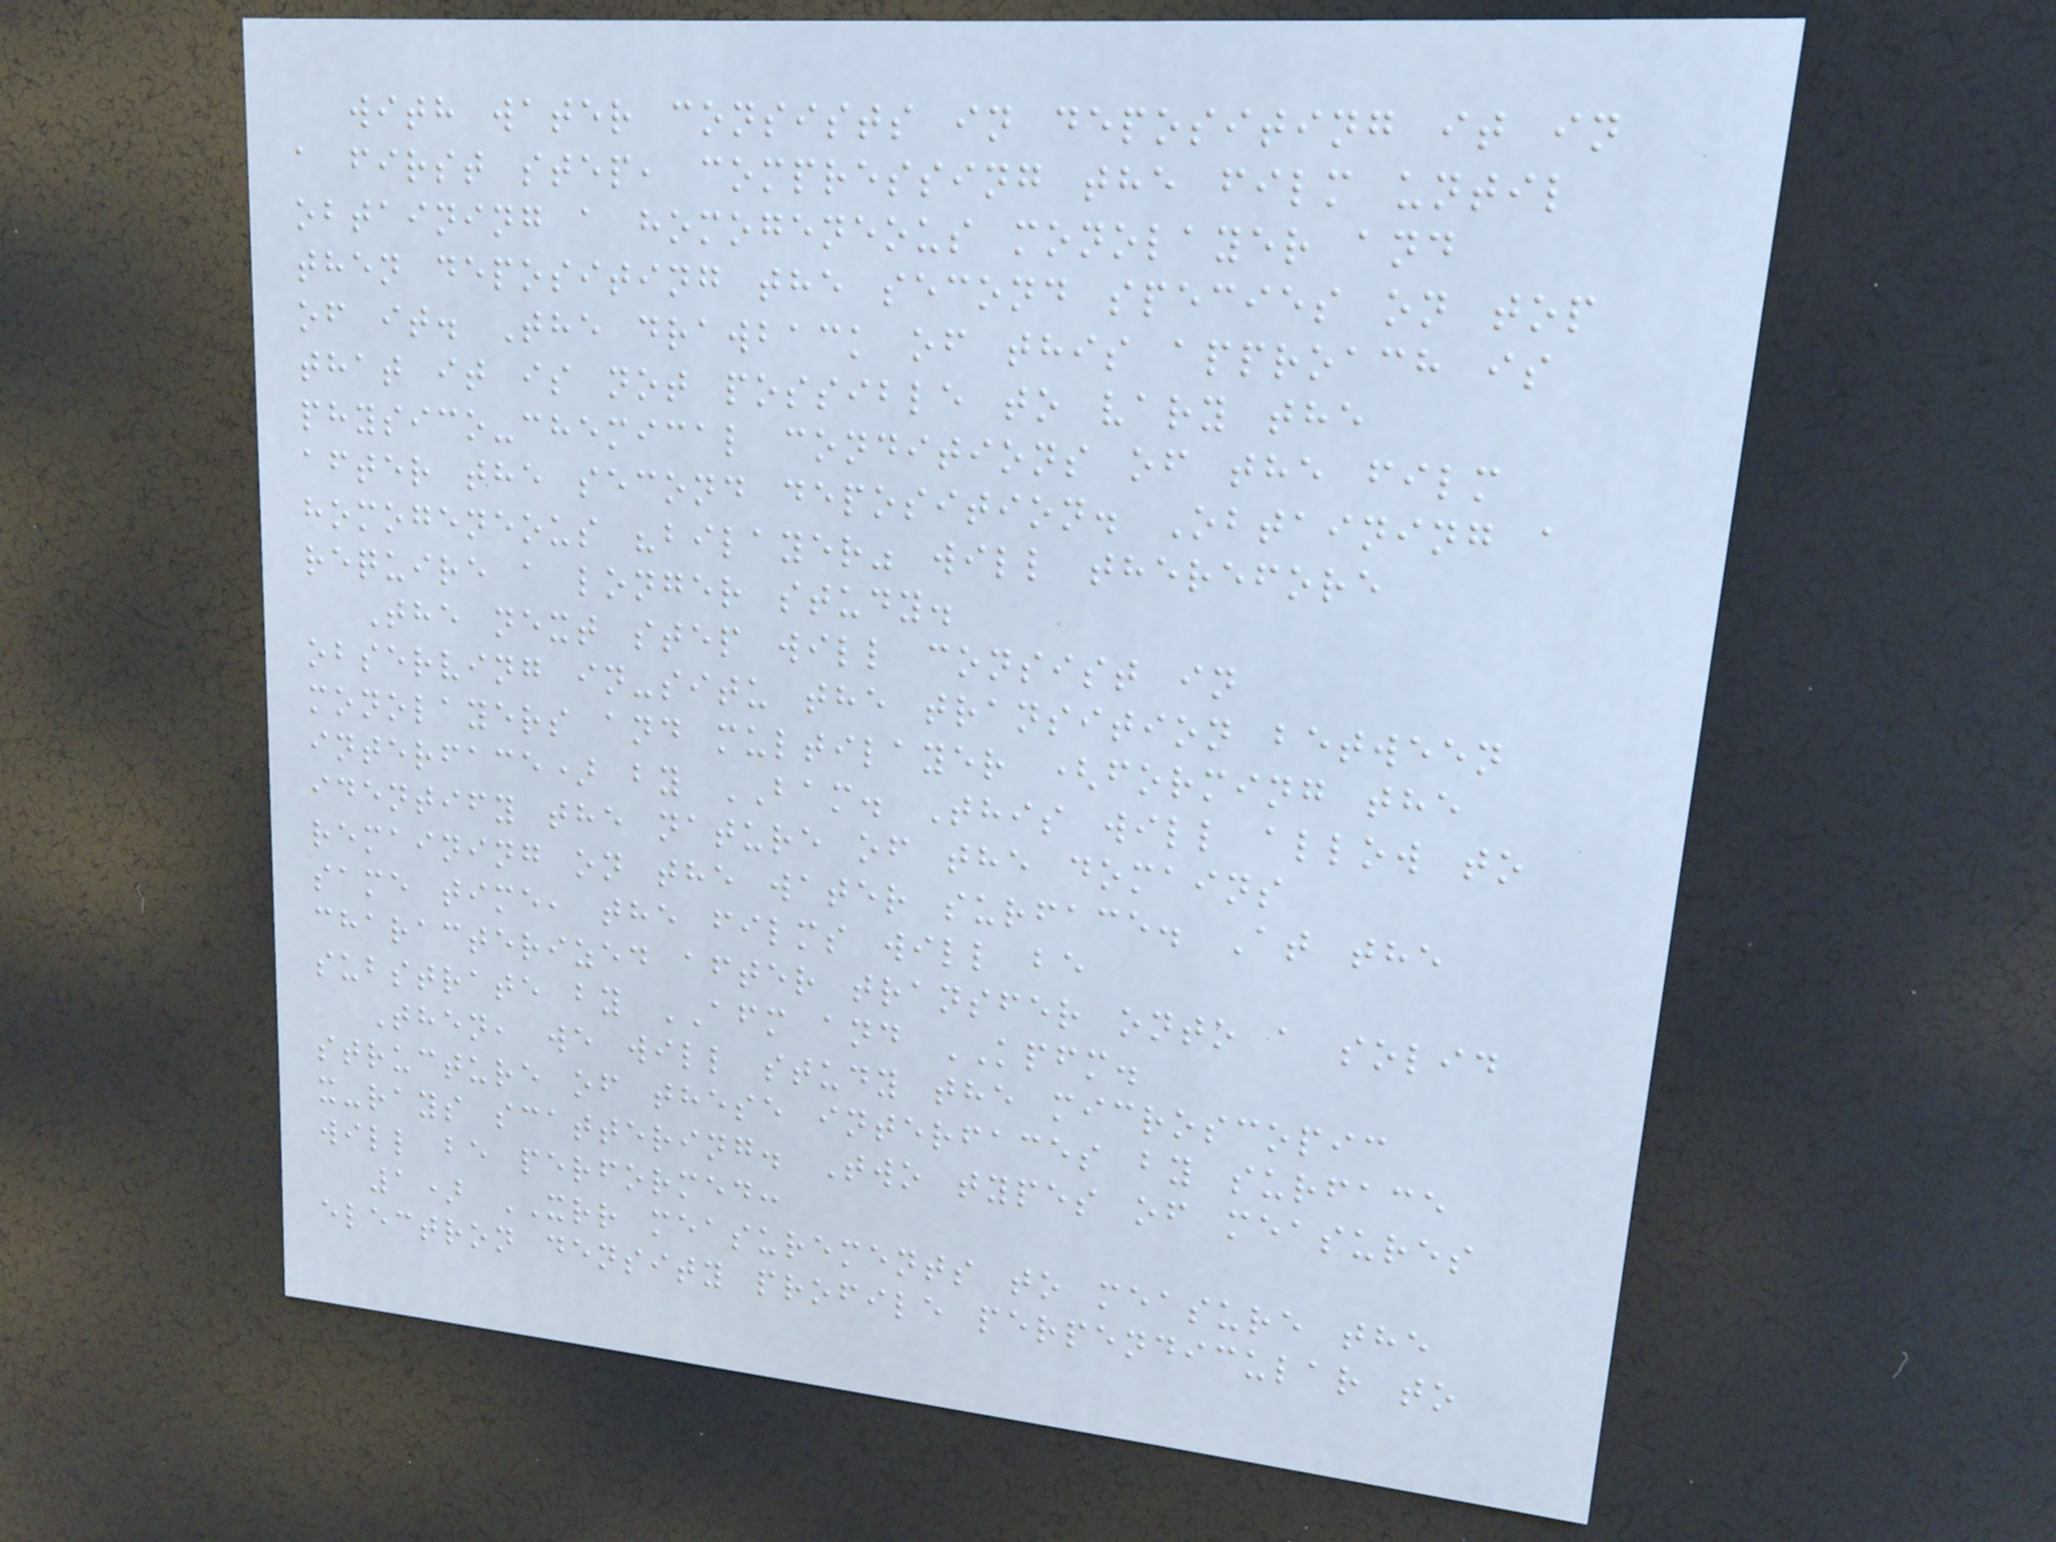with water consists in depositing it in
a first step, compressing the film until
obtaining a homogeneous monolayer and
then depositing the second species on top
of it. The drawback of this approach is
that it is not possible to vary the
physico-chemical conditions of the film
after the second deposition. Obtaining a
homogeneous "bilayer" will therefore
require a longer study.
The next step will consist in
observing in-situ the transition between
monolayers and multilayer (forming the
interface) by BAM. This will allow to
identify the nature of the domains
remaining on the water surface. At the
same time, the films will be
characterized after transfer onto a solid
substrate by AFM and KPFM.
Then, we will study the microscopic
structure of these interfaces by surface
x-rays scattering. Two types of measures
will be performed:
1) XRR measurements to measure the
electron density profile perpendicular to
